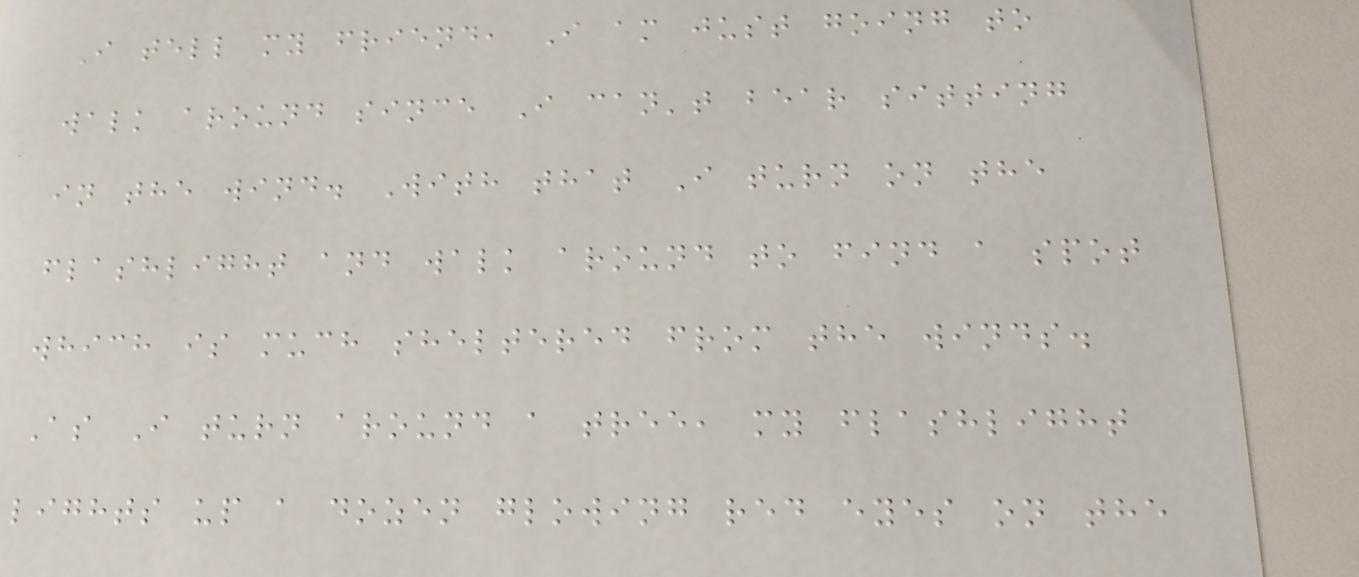I tell my friend, I am just going to
walk around since I can't bear sitting
in the wind. With that I turn on the
flashlight and walk around to find a spot
which is much sheltered from the winds.
As I turn around a tree, my flashlight
lights up a dozen glowing red eyes on the
